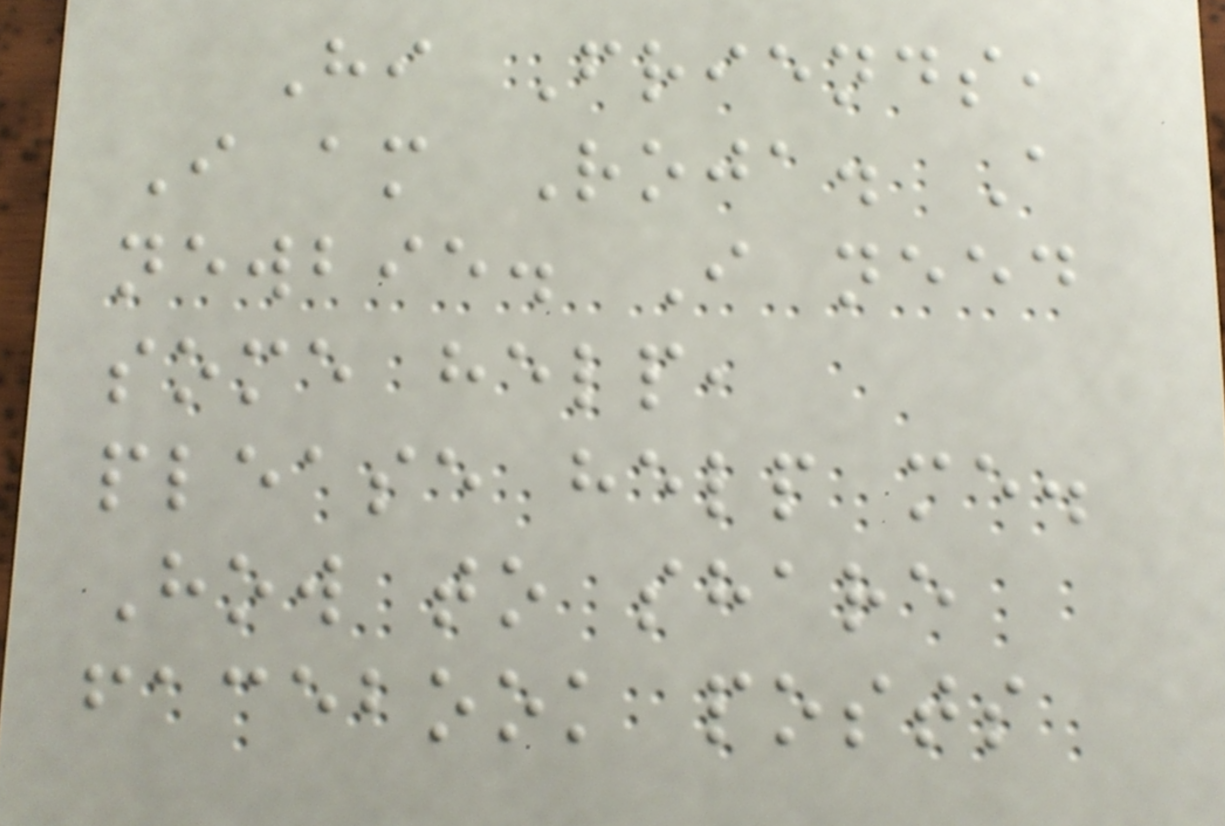Hi Friends,
I am Roja. A
newbie. I need
some help,
please help me.
How to share
facebook posts
